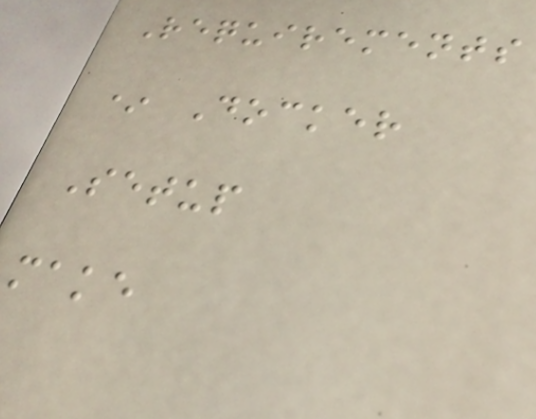Requirements
* Docker
Setup
make
